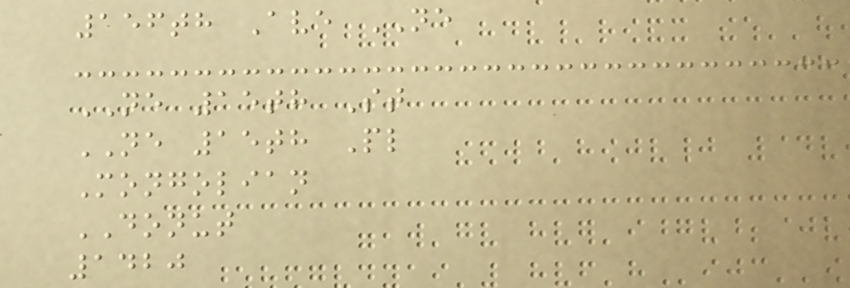156th Ave NE
NE 15th St
NE 15th Pl
Mongolian
DONUT
1420
